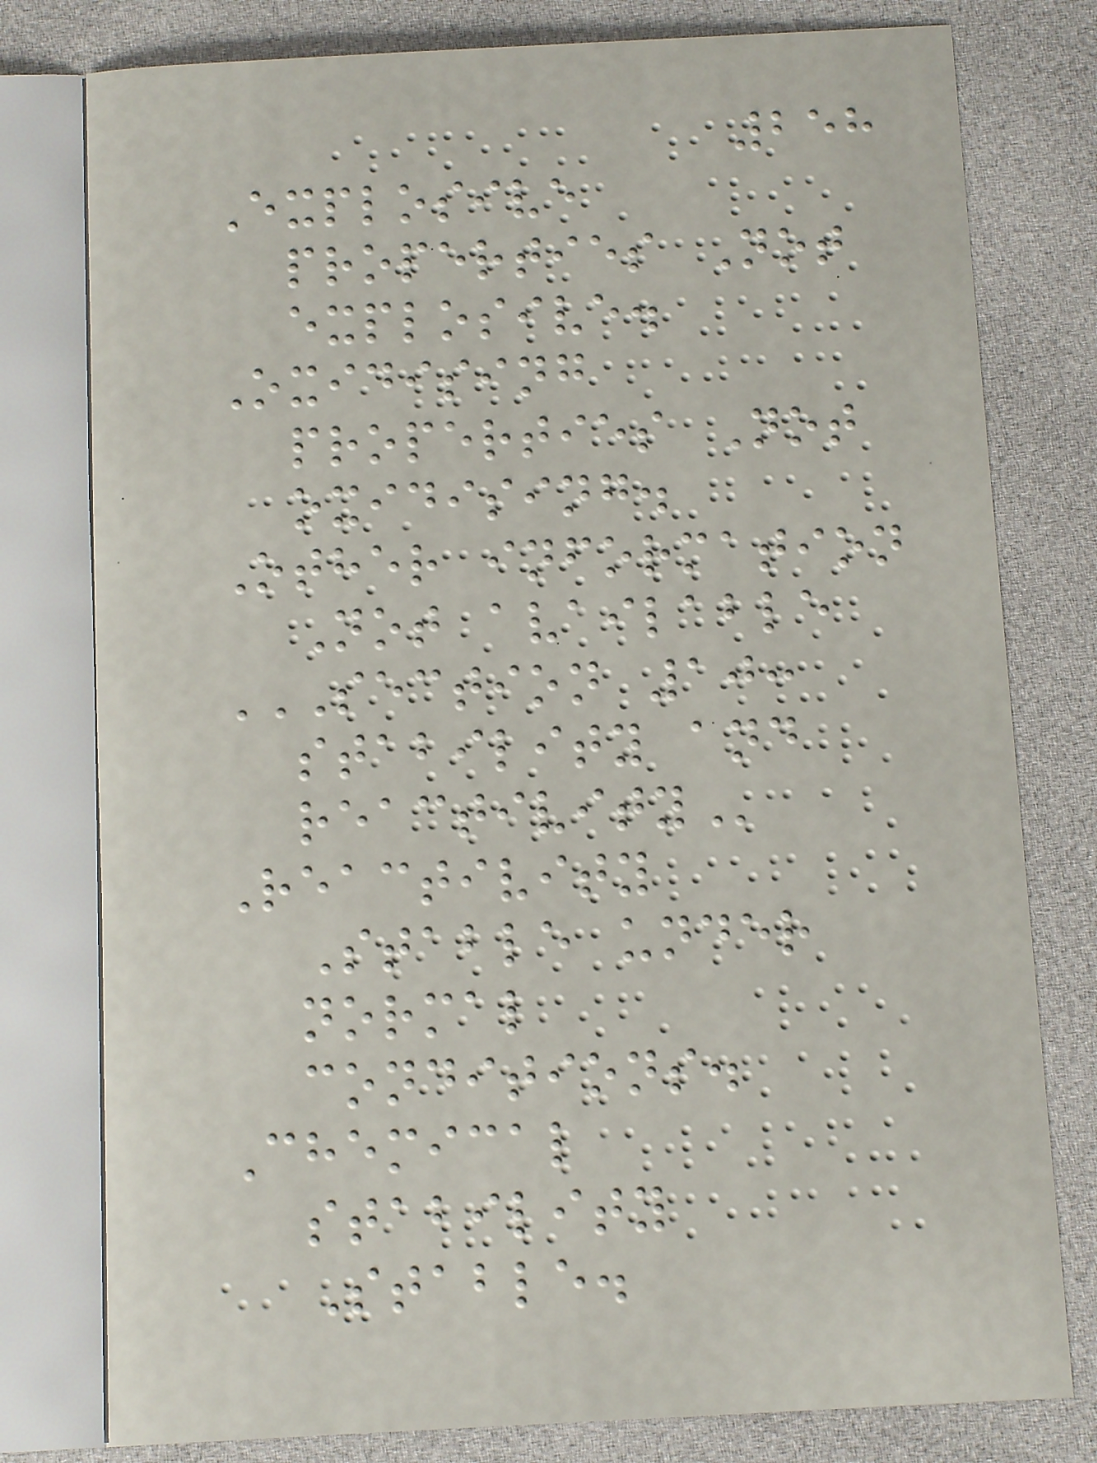258
Explosive
properties Not
explosive.
Oxidising
properties Not
oxidising.
Other information
Not available
SECTION 10:
STABILITY AND
REACTIVITY
Reactivity
Stable under
normal
conditions.
Chemical
stability
Stable.
